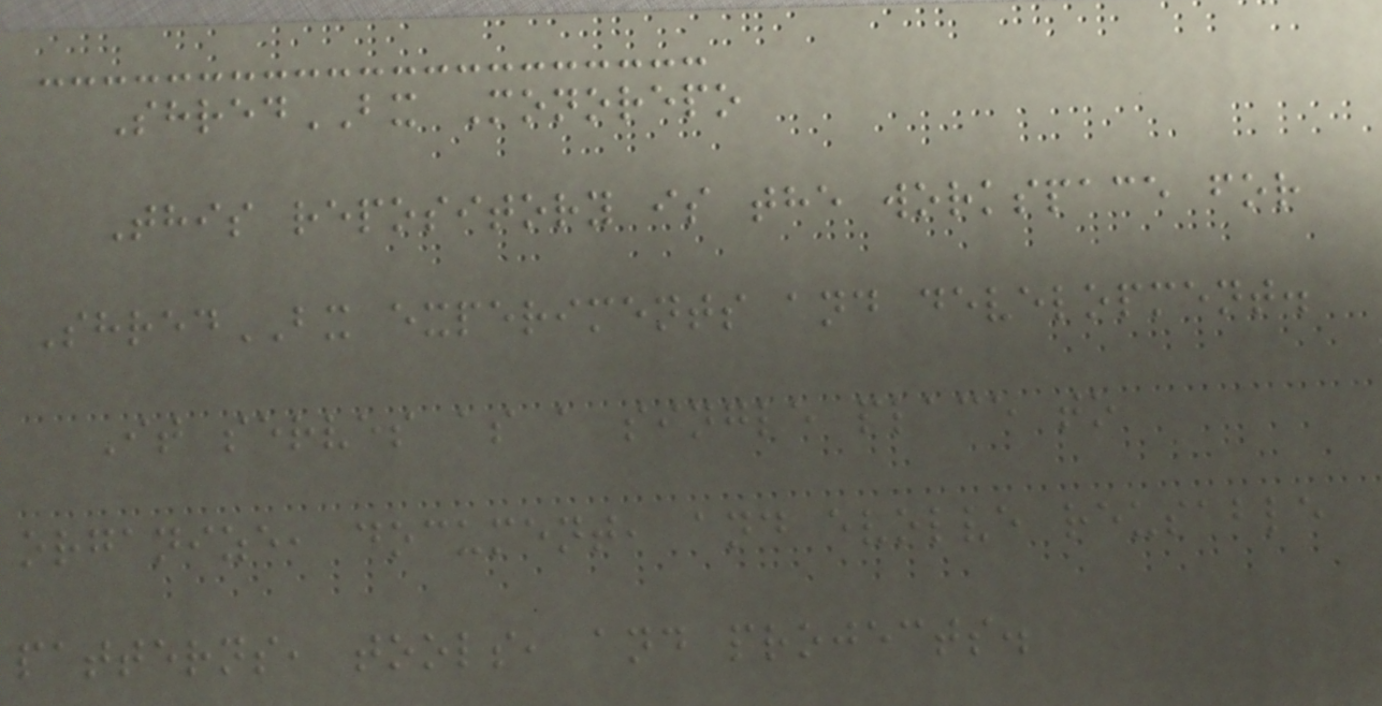ShredBX Monorepo
This repository is the workspace for
ShredBX experiments and development.
It serves as a single place to
organize, document, and evolve reusable
patterns, tools, and projects.
